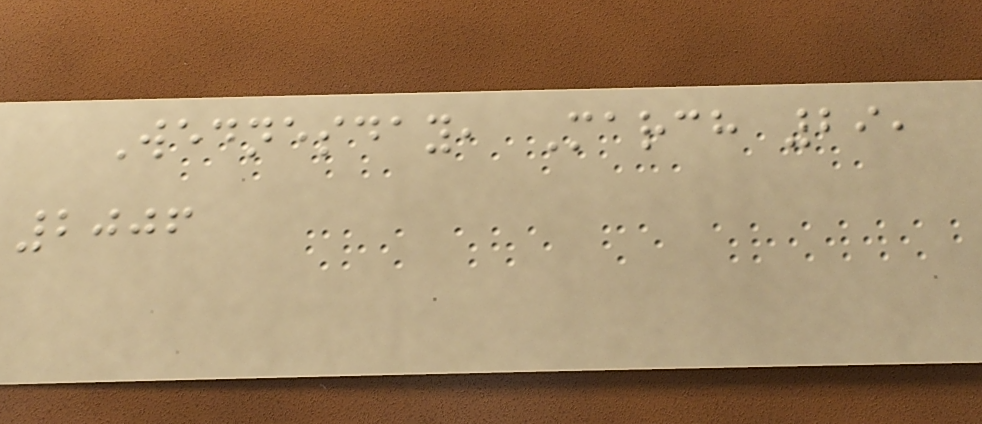Wednesday, March 29,
2006
